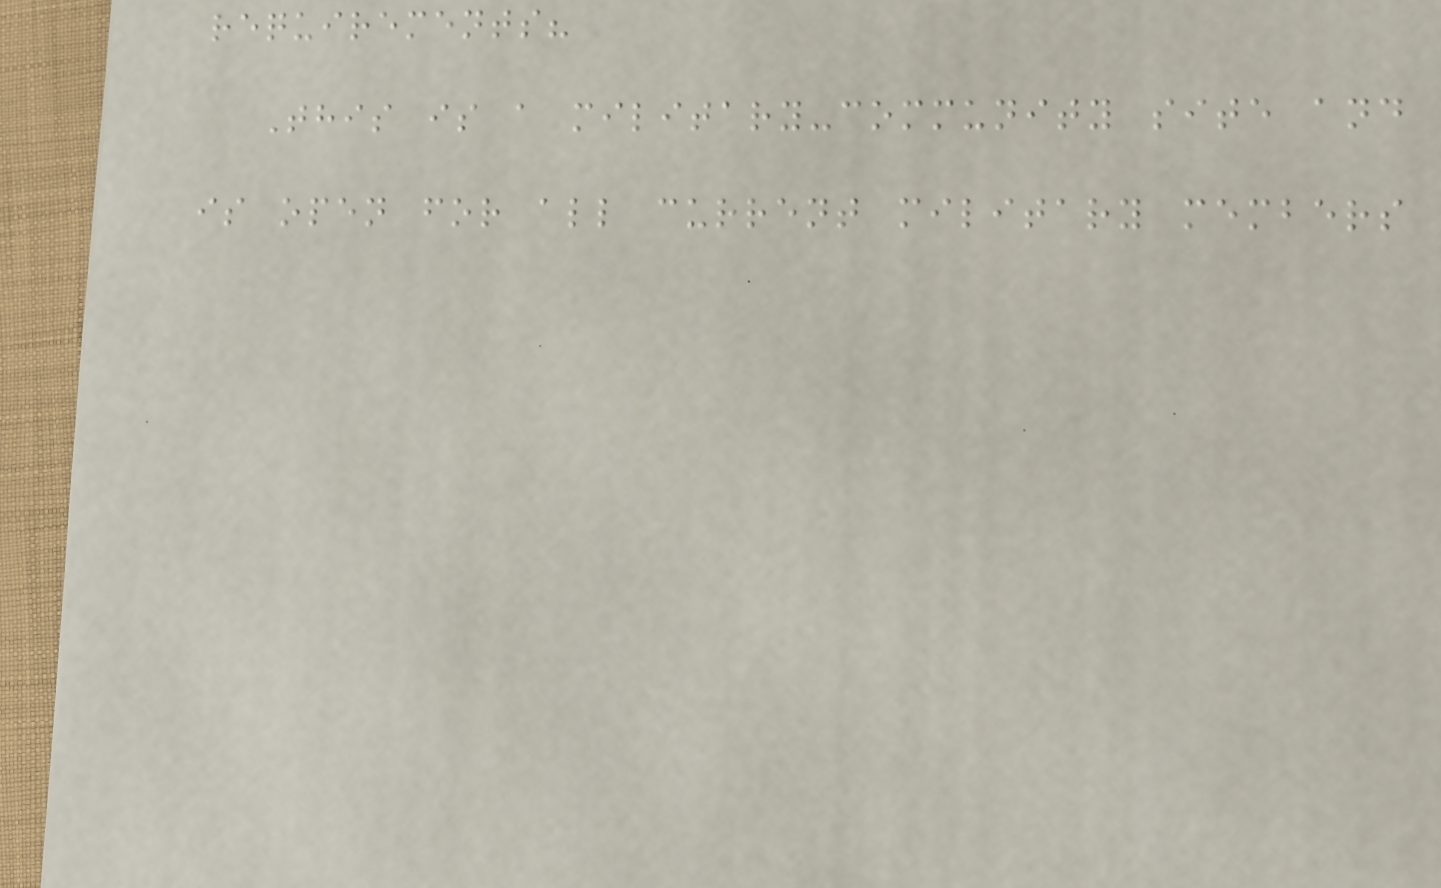requirements?
This is a military-community site and
is open for all current military members
